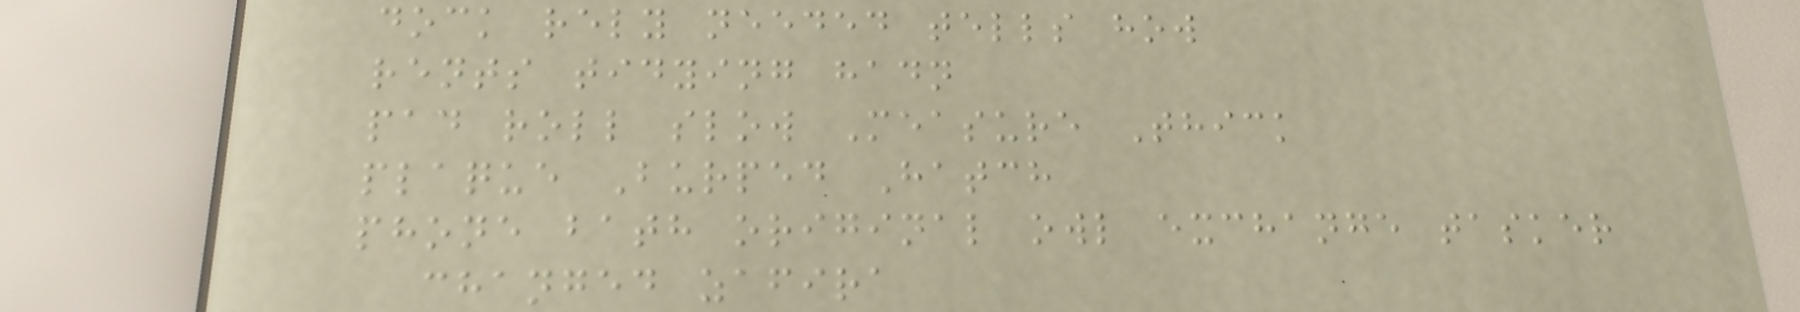dock rely needed tells how
rents tidying hadn
pad roll slow Measure Thick
plaque Burped Hatch
phone bath original owl exchange tasker
changed zafira
